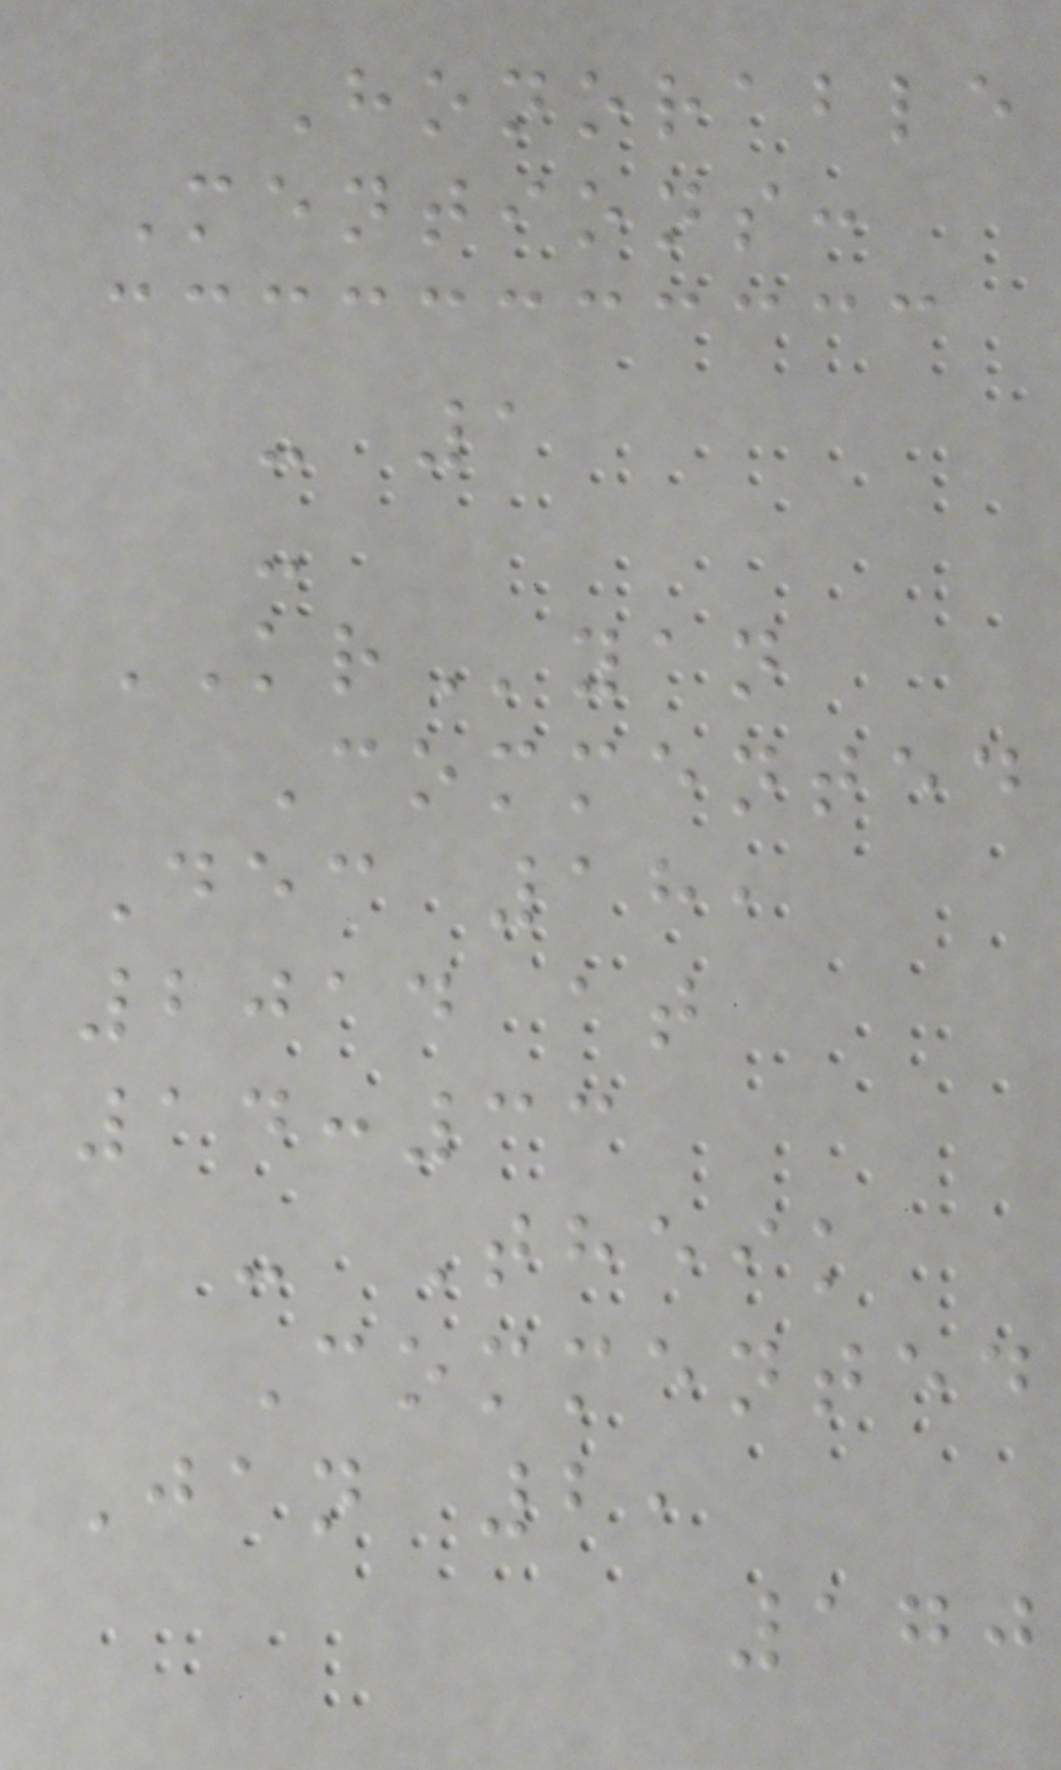Honorable
Mentions:
- 1
-
KRyan
Commented
Dec 18,
2014 at
14:33
- Theik
Commented
Jan 2,
170
